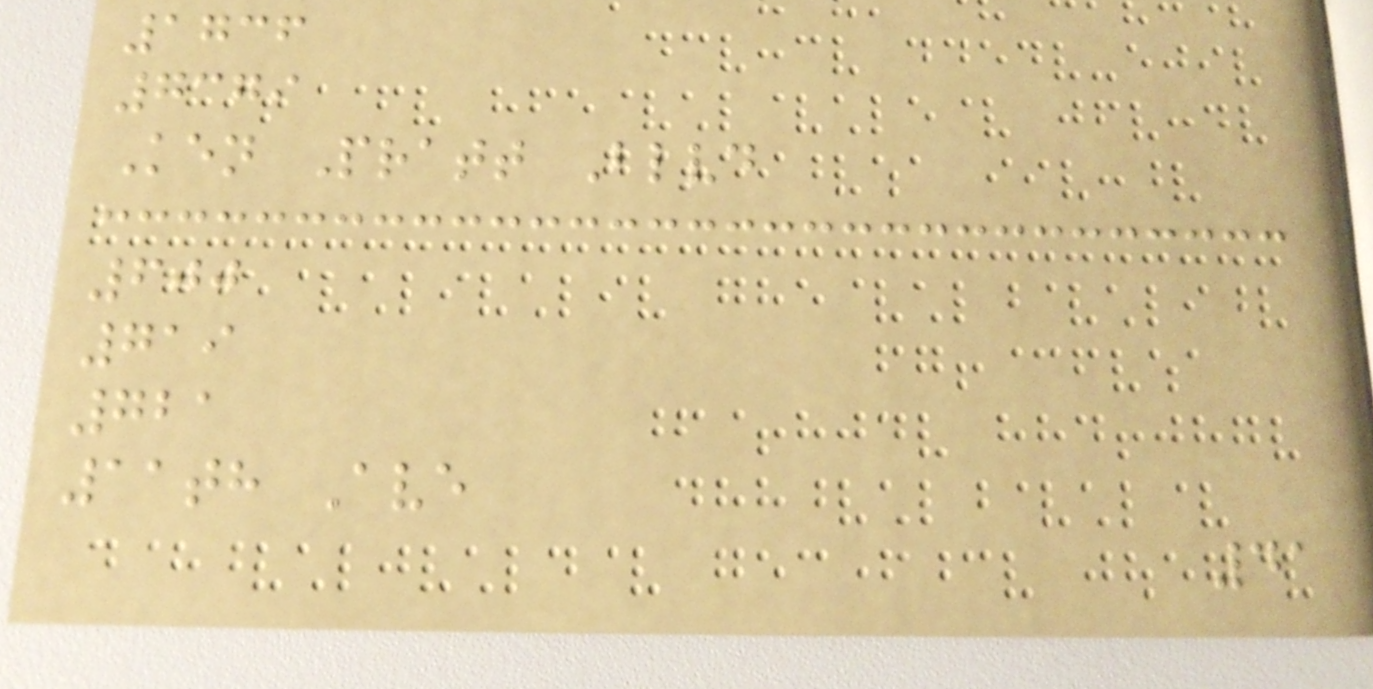1736
7379
Ken Pratt Blvd
600
719
721
11th Ave
41
